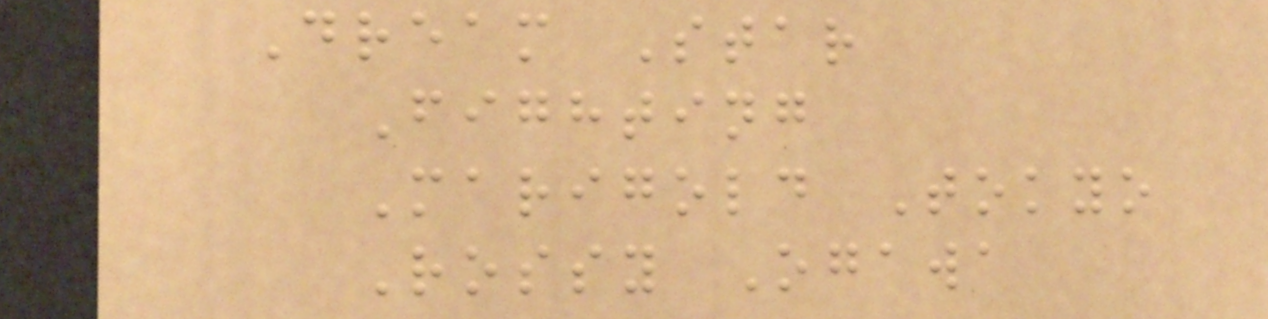Dream Star
Fighting
Marigold Tokyo
Rossy Ogawa
